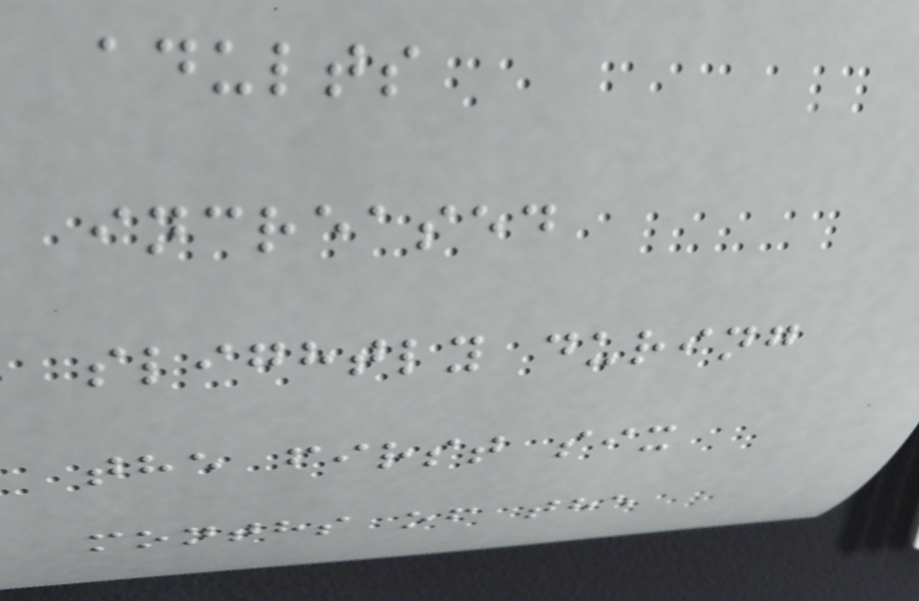adults
increased
slightly during
the first six
months of the
